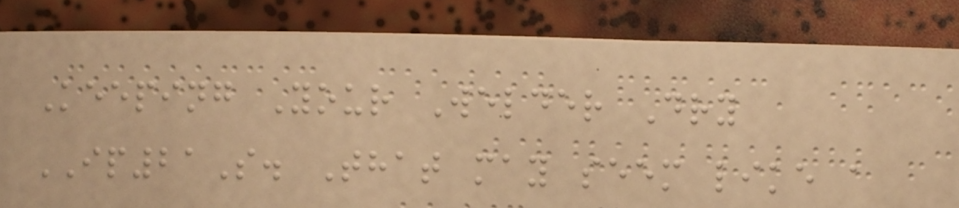Keeping Your Welder Dry
IP21S. That may seem like a
